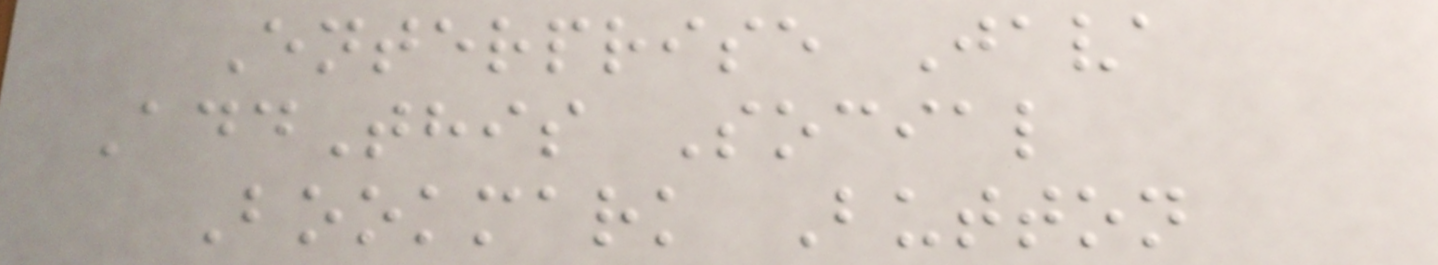Enterprise Java
AddThis Social
Bookmark Button
